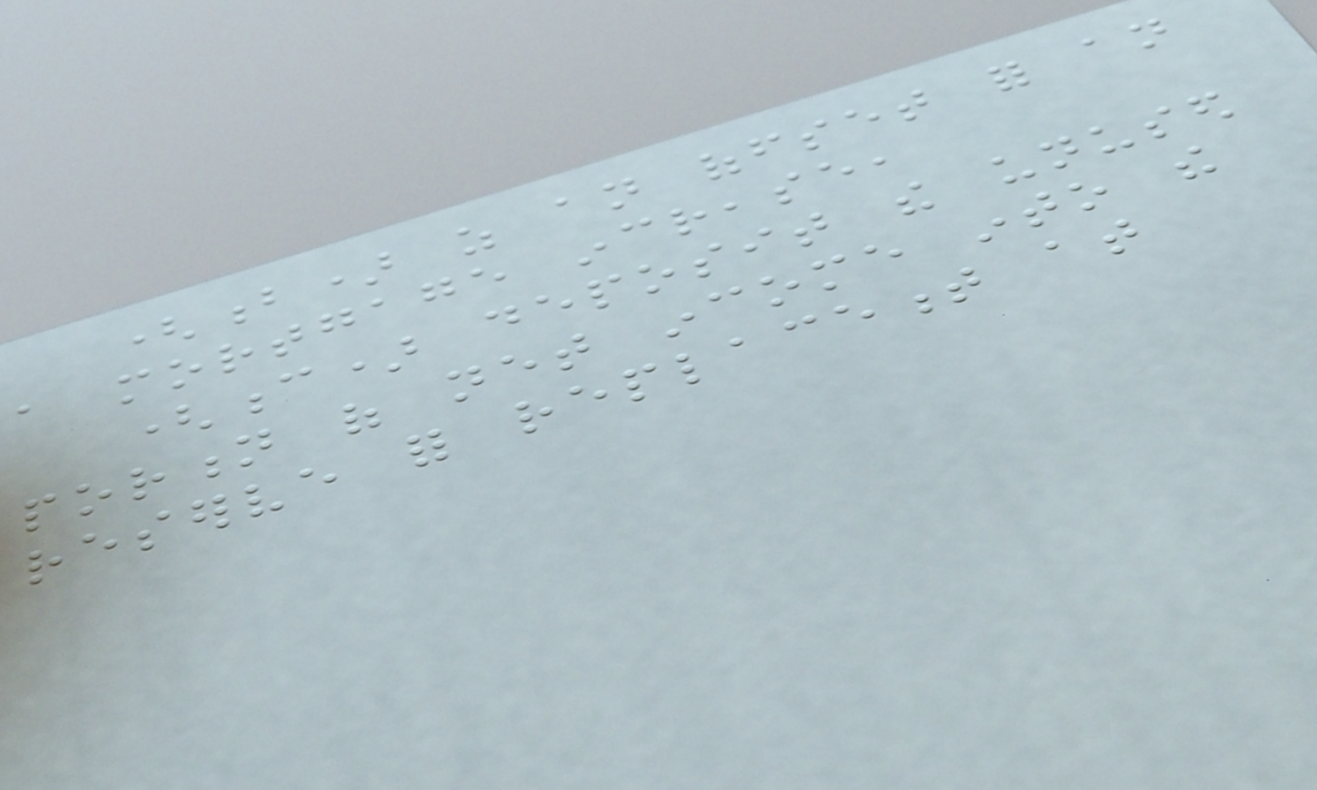(b) as an offset for an
a mortgage increase,
(c) deposit the unused
portion of net income into the
reserve for replacement at
